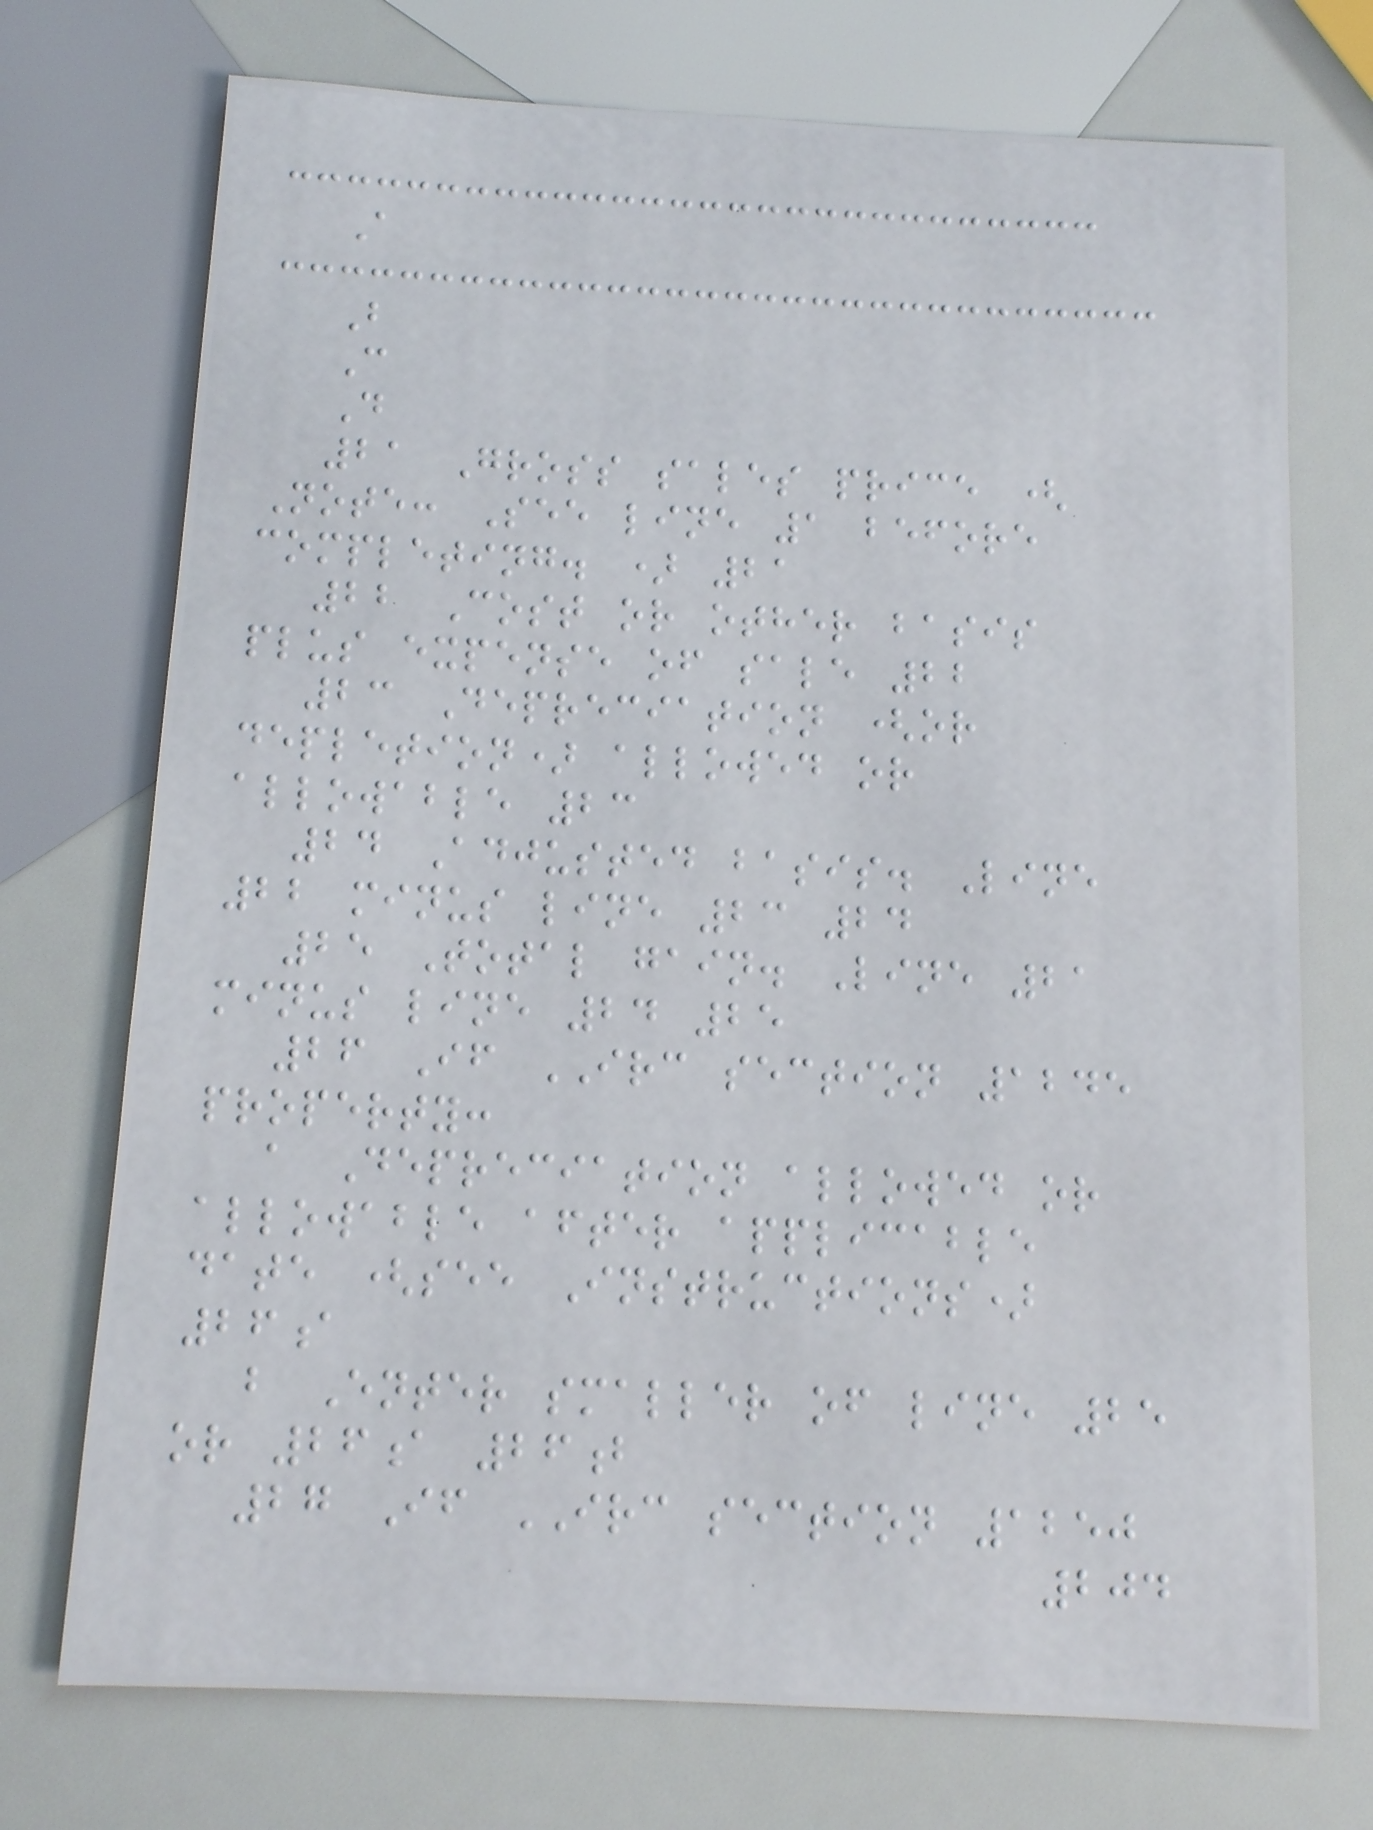A
B
C
D
21 Gross sales price (
Note: See line 1 before
completing. ) 21
22 Cost or other basis
plus expense of sale 22
23 Depreciation (or
depletion) allowed or
allowable 23
24 Adjusted basis. Line
22 minus line 23 24
25 Total gain. Line 21
minus line 24 25
26 If IRC section 1245
property:
a Depreciation allowed or
allowable after applicable
date (see Instructions)
26a
b Enter smaller of line 25
or 26a 26b
27 If IRC section 1250
204
